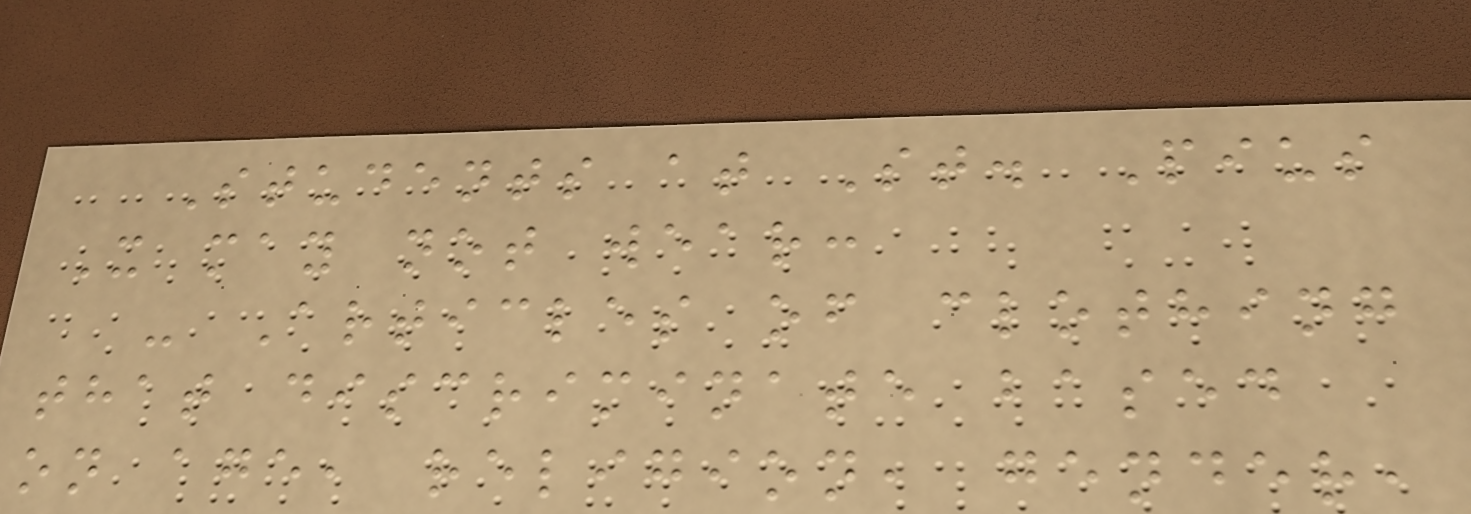Students at St. Pius
X may not wear:
- Articles of clothing
that discriminate based
on age, religion, gender,
